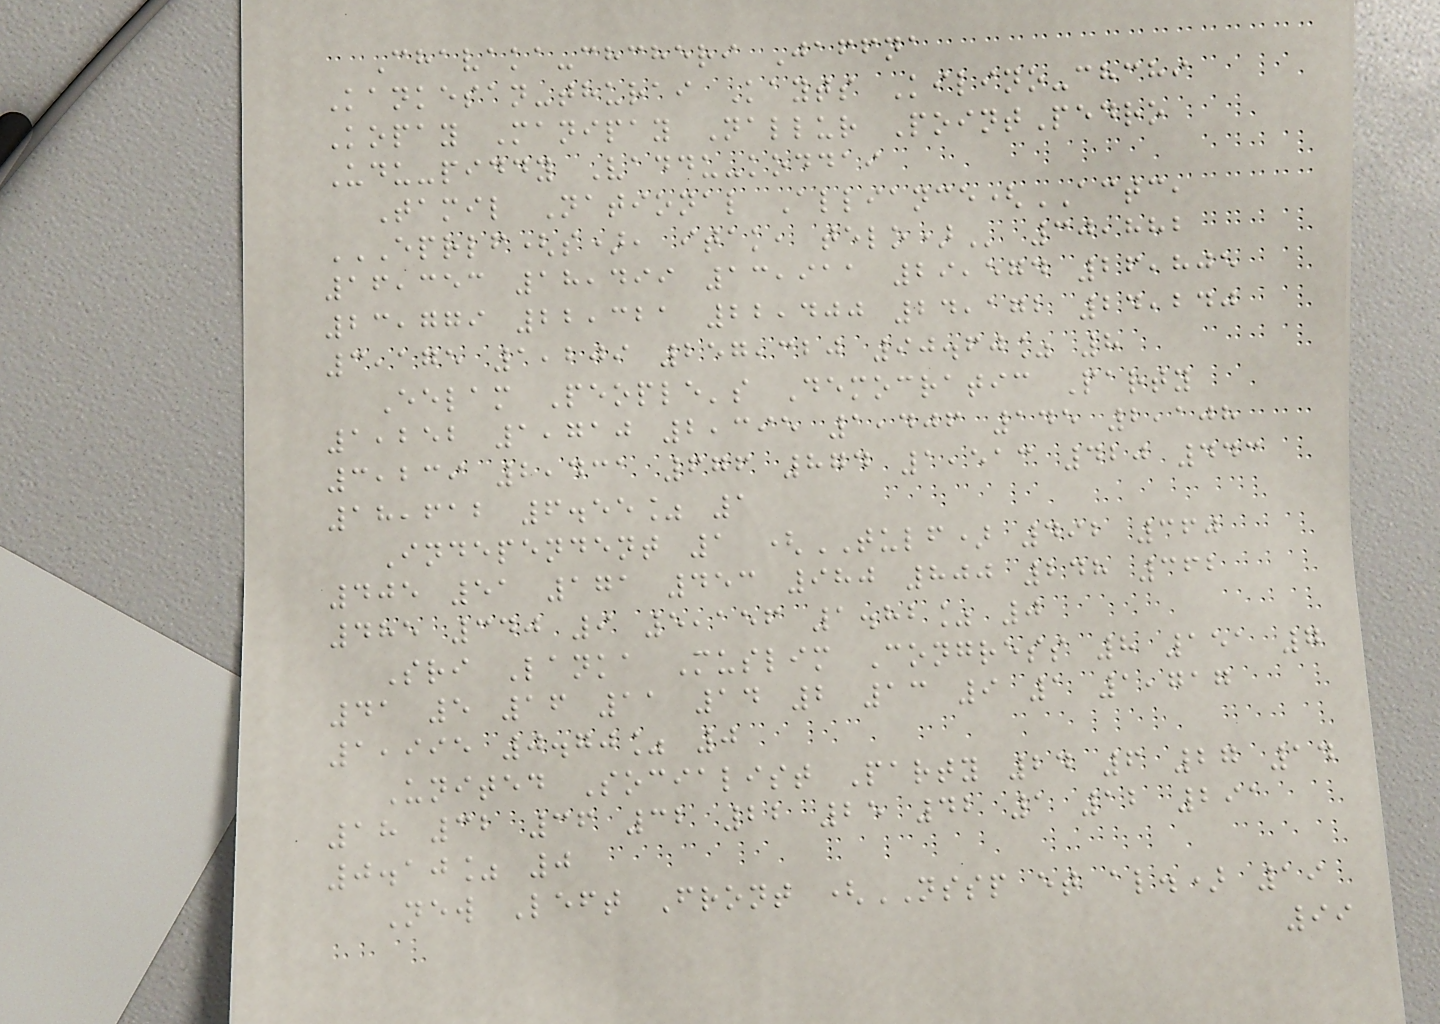Chavaka-chcheri Jaffna
Kankesan-thurai Kayts Kilino-chchi
Kopay Manipay Nallur PointPedro
Udu-piddy Vaddu-koddai
Tamil National Alliance(ACTC,
EPRLF(S), ITAK, TELO) 30,882
16,353 18,499 13,911 29,574 26,805
23,779 22,321 22,400 24,172 24,240
3,175 1,209 257,320 90.60% 8
Eelam People's Democratic Party
1,252 1,710 2,395 1,406 145 2,108
3,239 2,431 676 874 1,513 420 443
18,612 6.55% 1
Independent 1 (TULF) 492 360
405 51 171 453 980 800 248 362
485 340 9 5,156 1.82% 0
Sri Lanka Muslim Congress 8 151 7
41 5 16 11 14 2 13 9 1 1,717
1,995 0.70% 0
United Socialist Party 24 6 27 14
18 32 36 32 22 25 42 1 12 291
0.10% 0
New Left Front (NSSP et al.) 19
99
